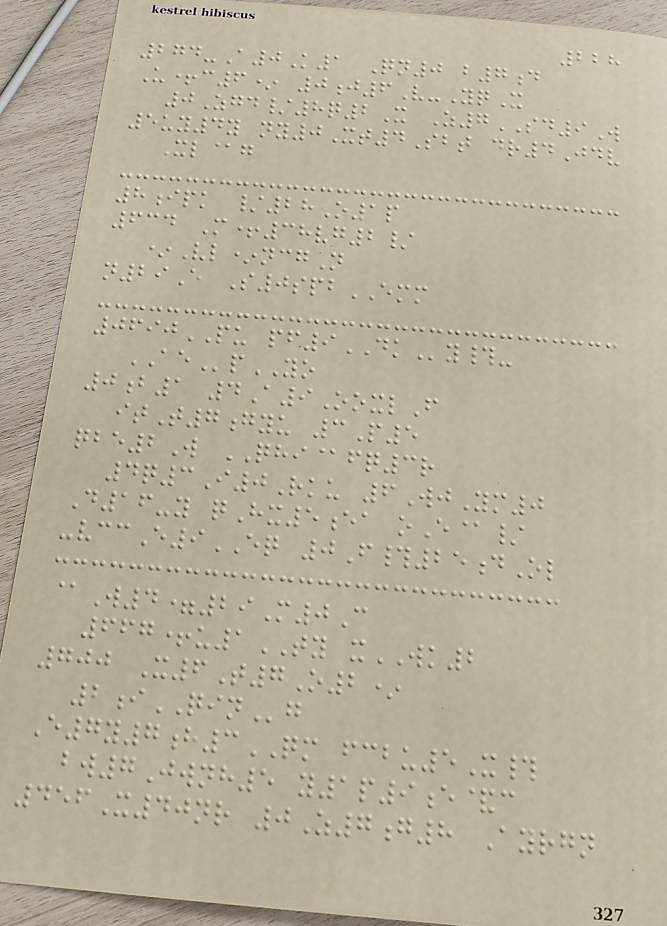228
274-A0K1 Qn0 b7d
U+c6* 0j6V-YqX
0Zgd/8q2X Z7SD9W
5uy4y ny0Xt4Sbt dr4Jdv
Xl@g
8ipk /28O1p
634 M+38vg2/
*Vl*ncgN
n29E S0spbEMM
0690PU pf9DKy#-
AEpYO
0b1 4A9OoxlF
itT7gyu 3P5
qbe2W QHI@fq3r
4q3I0Rku 6WjYm0
D16-y qHx5ea oE@/
-vccE9EQ 0F#25dOl
@W4=29M0C
667+u1TY xWK2
700 X6T7O2*
2iQINg
E7y7h3QM fcbu5X#
bw7Jwnh5 y1p9e&c
456X40nr 0Z7g8 Ayrgn
